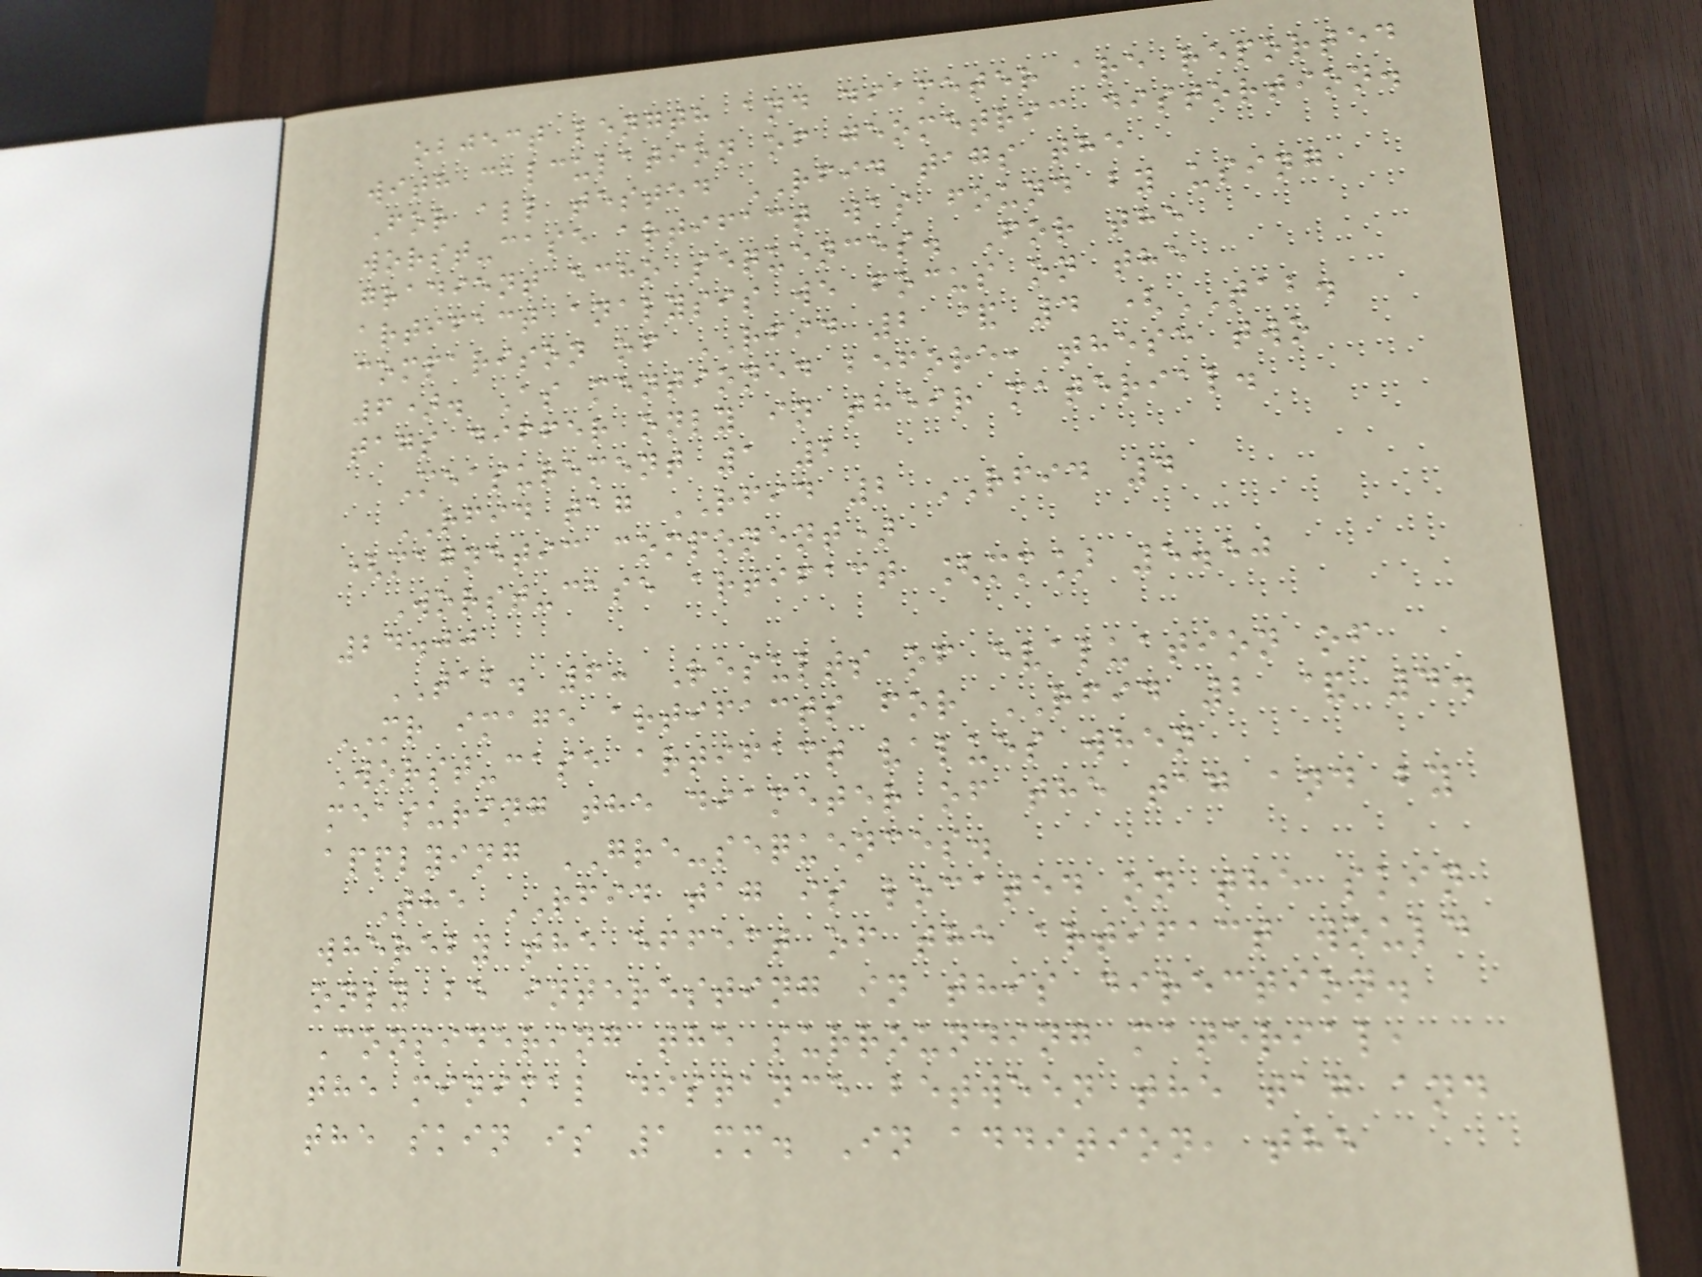object length and diameter are reported
with calculation of geometric distortion.
For all tested RFID tags the
worst-case artifact was found by using
gradient echo sequences. For the
artifact analysis we focus on the
comparison of RFID 2 & 4 (TAB.
6). As mentioned before, these two
tags differ only in their material.
Measurement 1 2
RFID tag RFID 2 RFID 4
(magnetic component)
Worst-case artifact [mm] 5.50
24.00
TAB. 6: Results of evaluation of
MR image artifacts for RFID 2 & 4.
Worst-case artifact values when
measuring the diameter of the tag and by
applying GRE-sequences.
The RFID tag is located on the skin
whereby the effect of the artifact would
only be interesting in this direction.
Considering the surrounding material,
the minimal distance between the tag and
the skin is 1 mm. In addition, the
